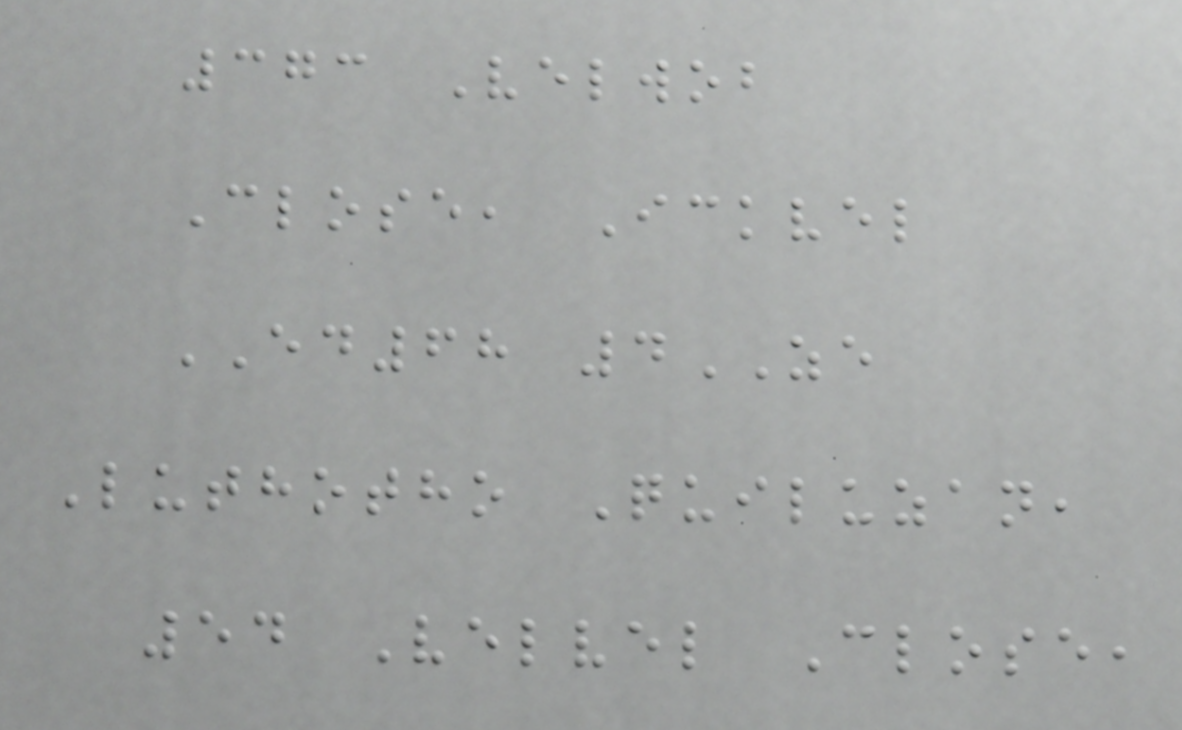373 Velwob
Close, Ickvel
ED68 4ZE
Luthotho Quiluzan,
54 Velvel Close,
